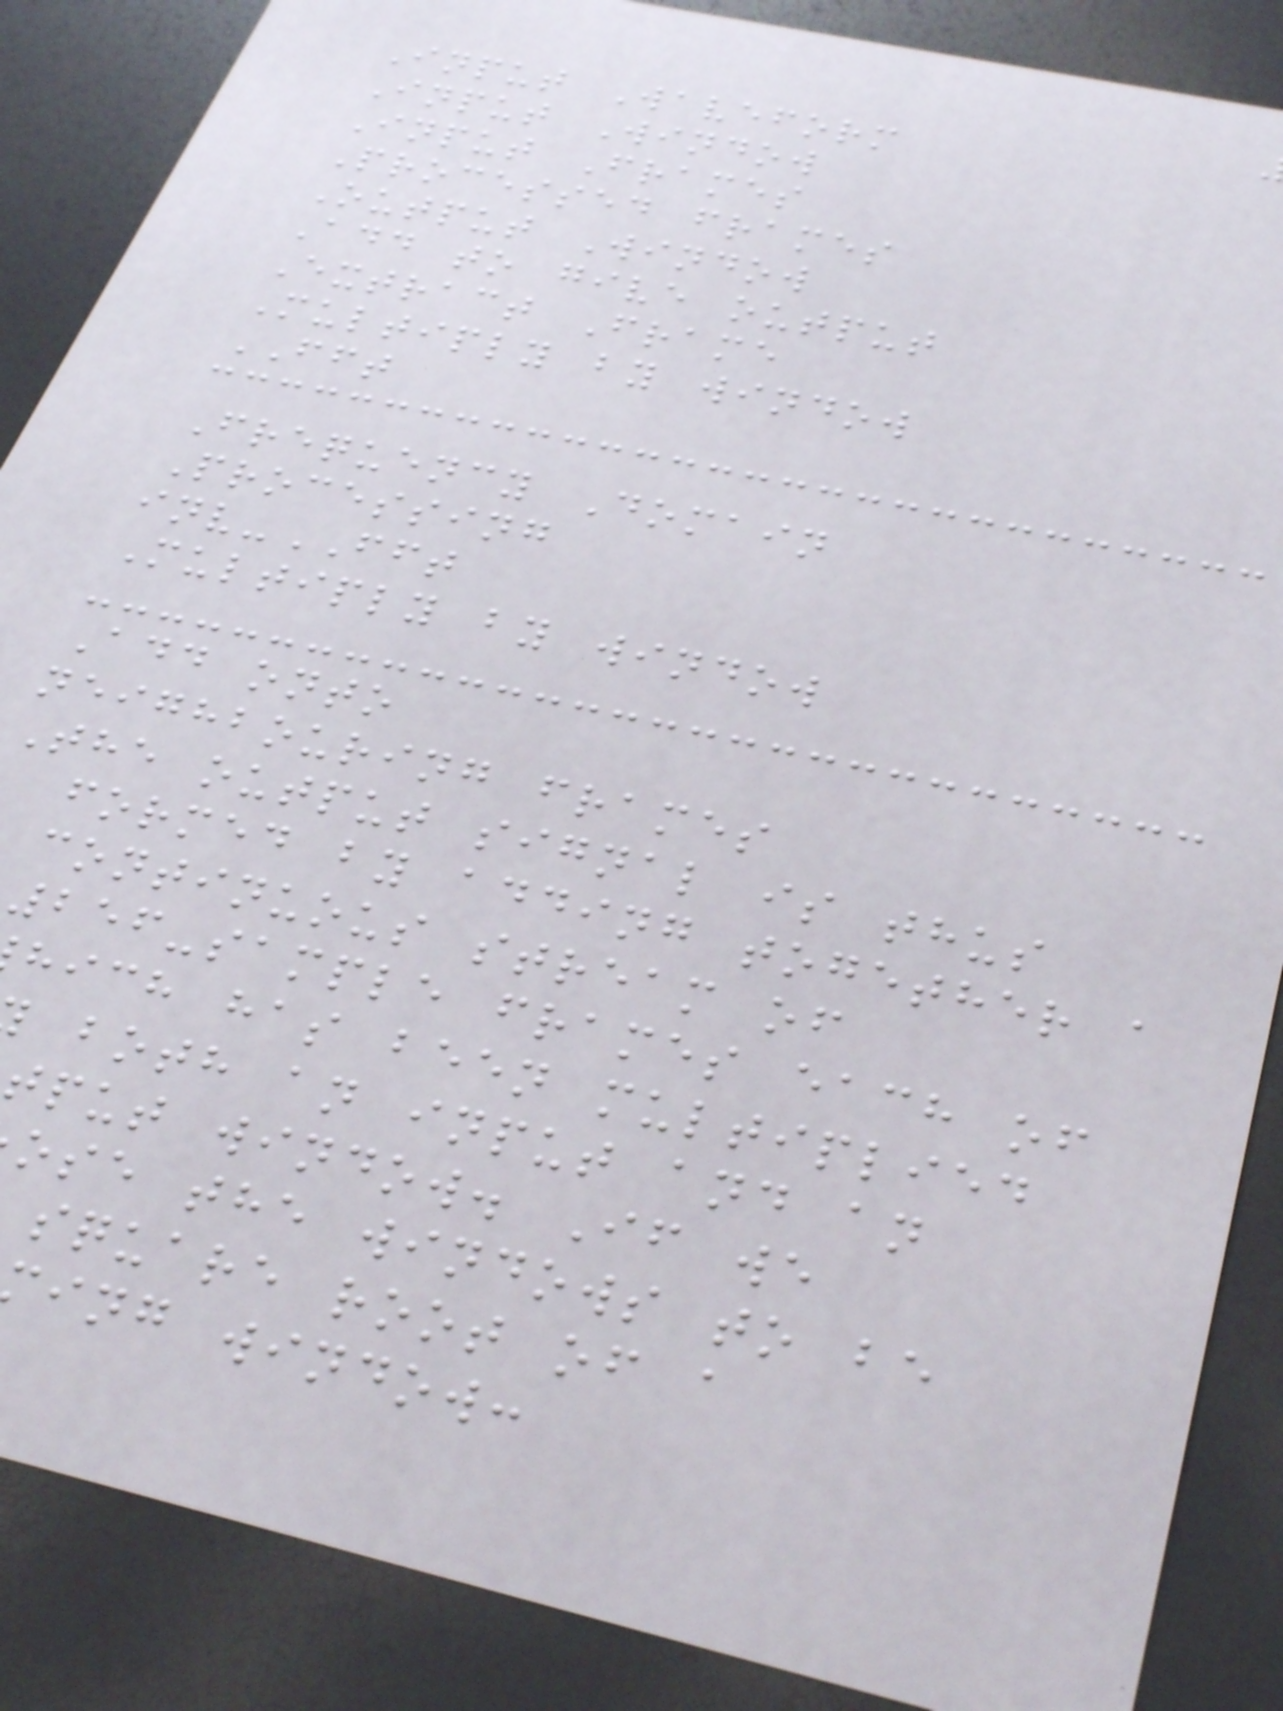Input Waveform
Input Window
Input Frames
Processed frames
Output Window
Add to give output
Extract Frame
Multiply by window
FFT
Frequency Domain
Processing
inv-FFT
Multiply by window
Add onto
neighbouring frames
The output signal is thus
formed by adding together a
continuous stream of
256-sample frames each of
hich has been multiplied
both an input and an
tput window. If we
ose the windows to be
square root of a
ing window:
